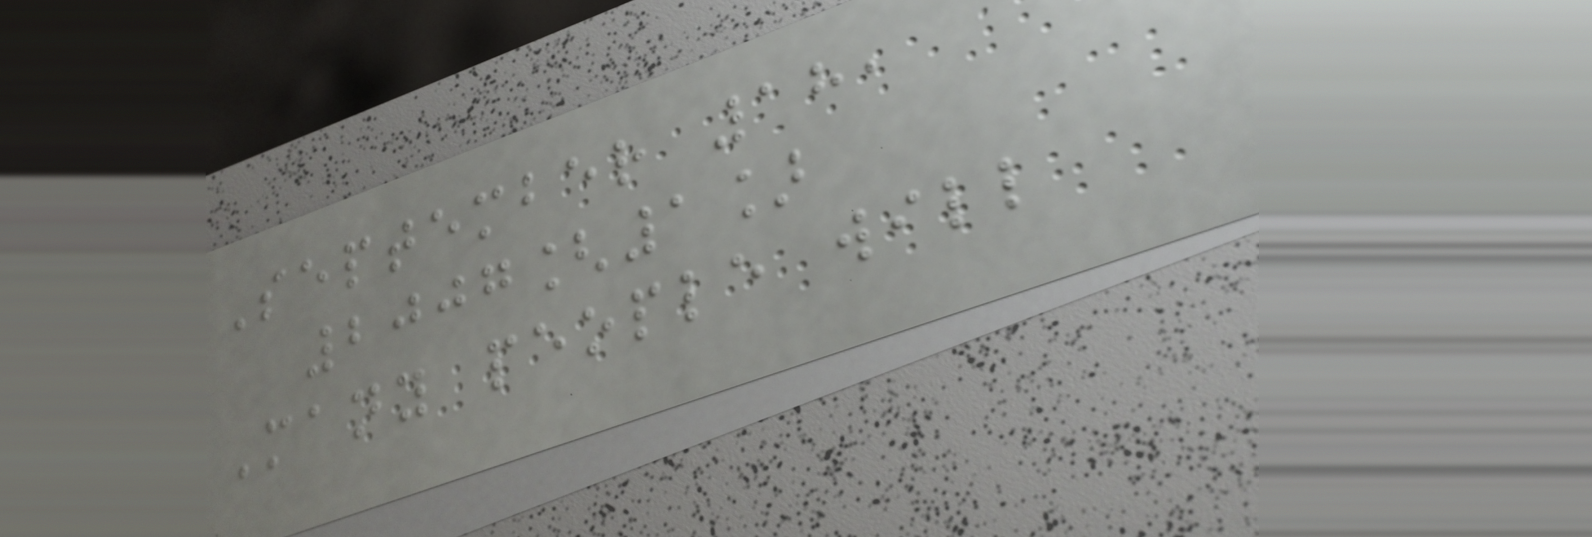September 18,
2007[1]
Many people will
